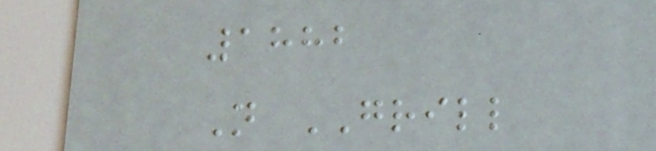1882
N GRILL
